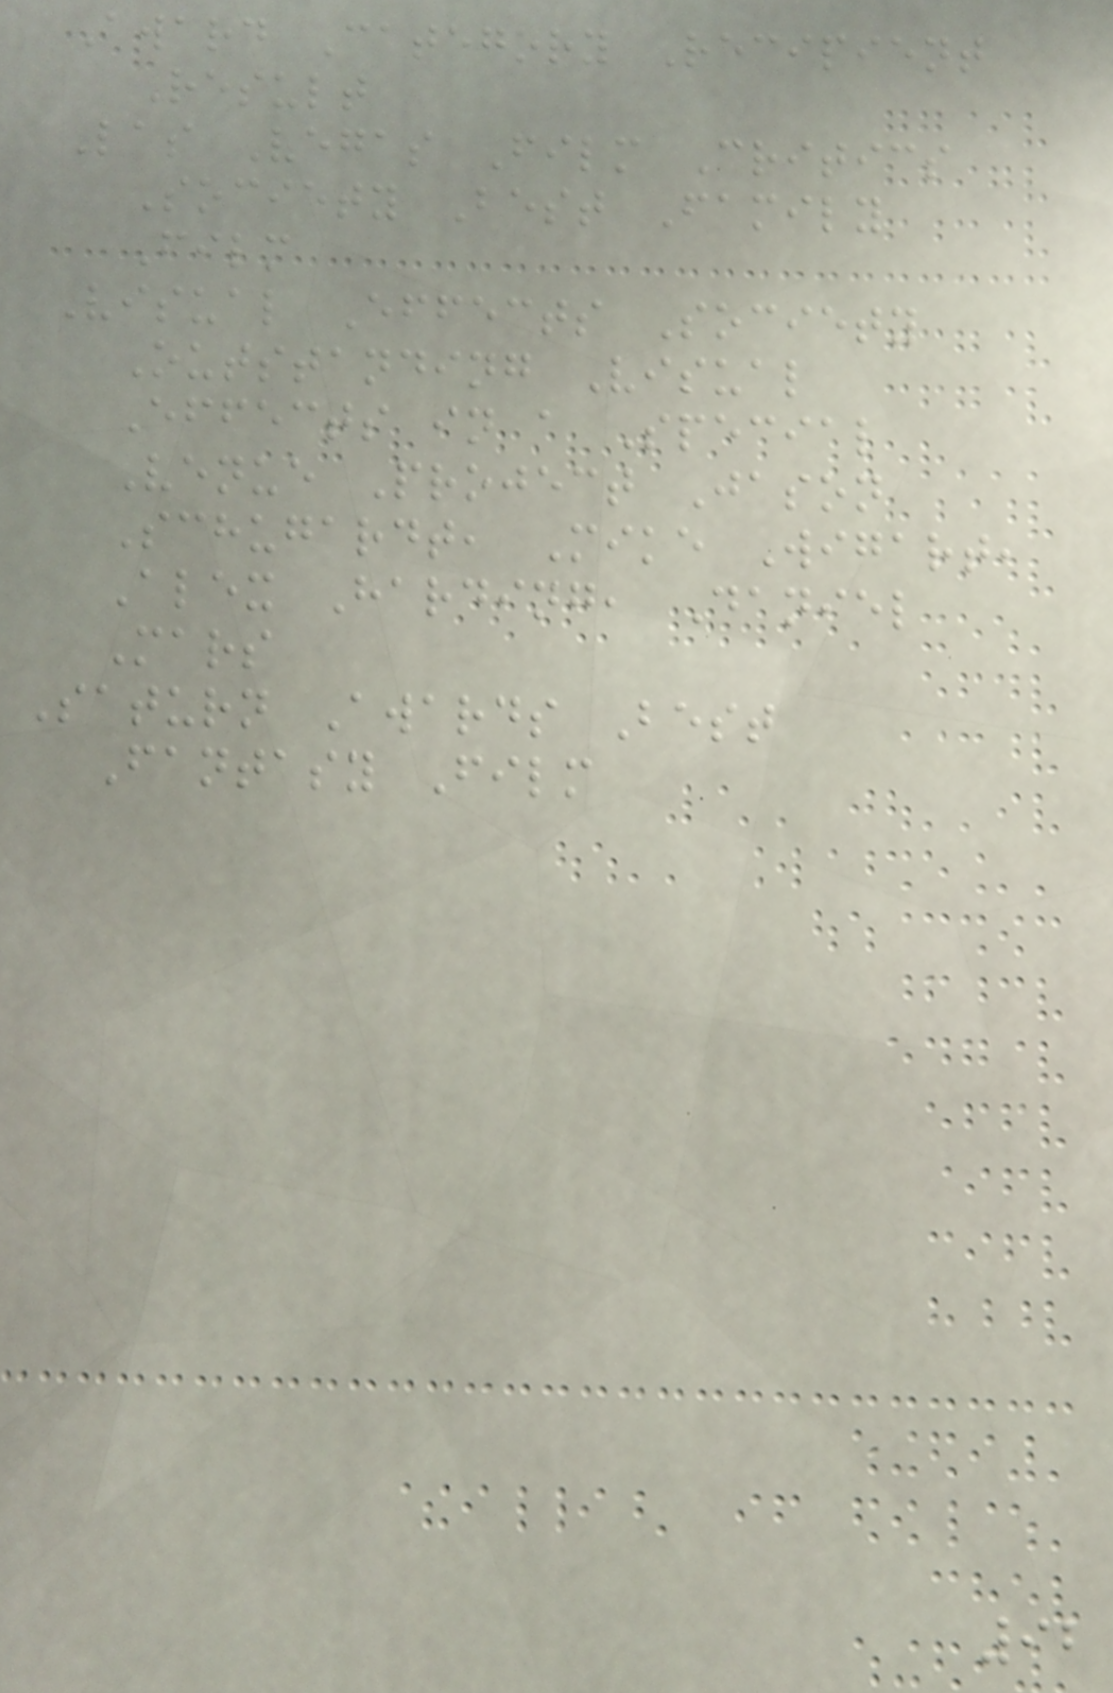Award Category Recipient
Result
Las Vegas Film Critics
Society Best Family
Film
Visual Effects Society
Outstanding Visual
Effects in a Special
Venue Project Jason
Schugardt, Mike Wigart,
Alex Harding, Daniel
Mars
Saturn Awards Best
Fantasy Film
92
